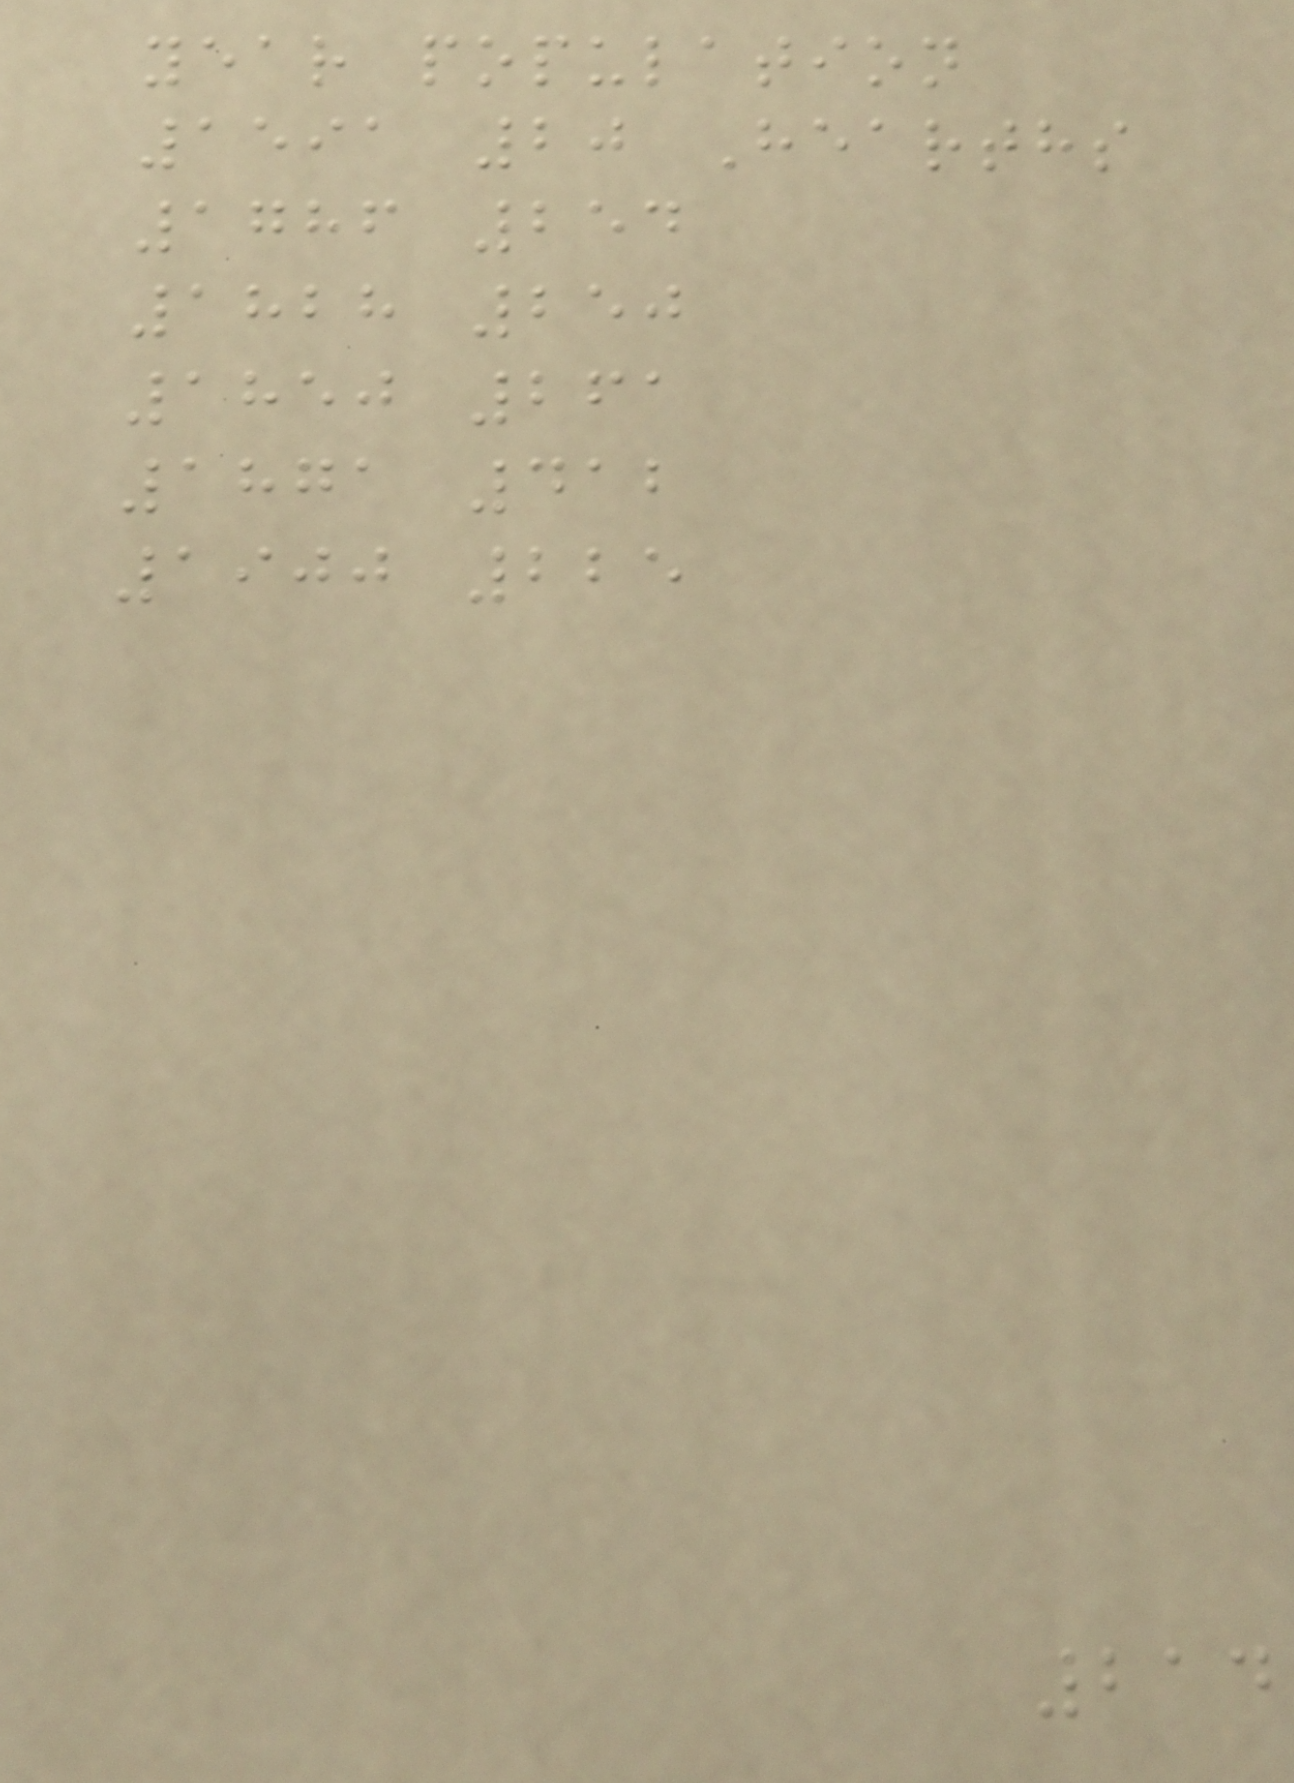year population
1591 20 Hearths
1786 254
1828 250
1850 261
1871 412
1900 225
214
